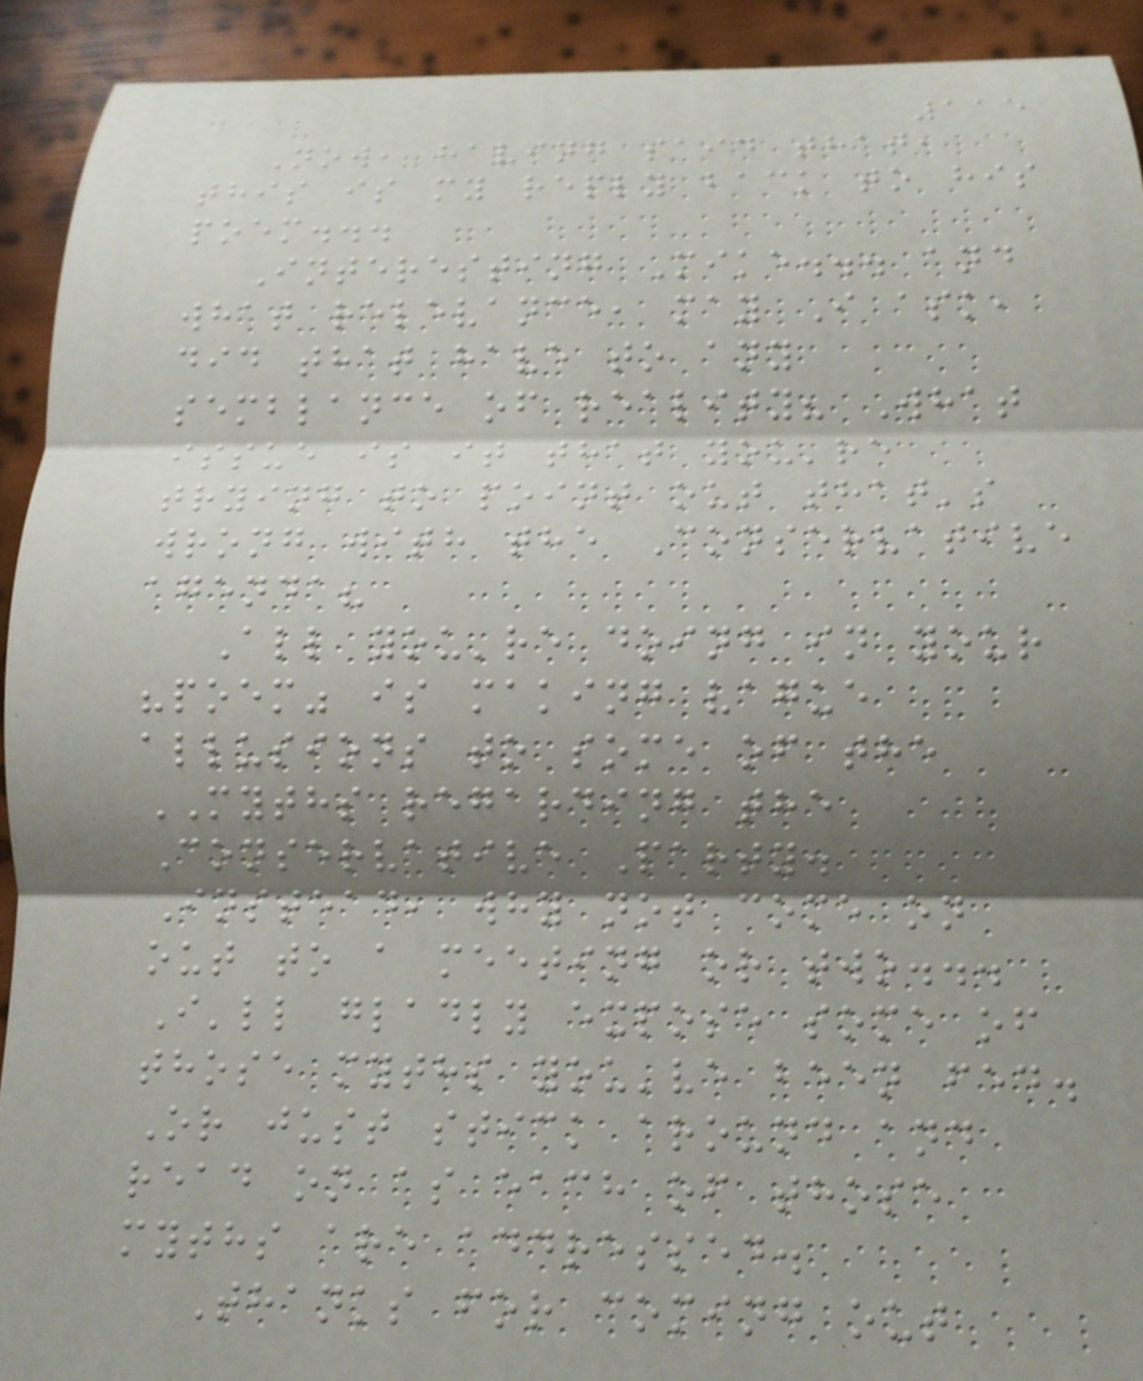115
Now, having said that,
this is my reply back to his
poem...
Interesting Mike... and
what relevance, may I ask,
did that have to any
semblance of reality? What
issue is it that you're
trying to point out that's
wrong with the Conservative
agenda?
All you're doing in your
"poem" is making vague
allusions to some of the
MYTHS regarding the
Conservative Party.
Instead, why not come on
out to a meeting or two...
I'll gladly expose some of
those myths you've been fed.
Or just stick around and
read on as each of those
myths are addressed.
Thanks for coming out
